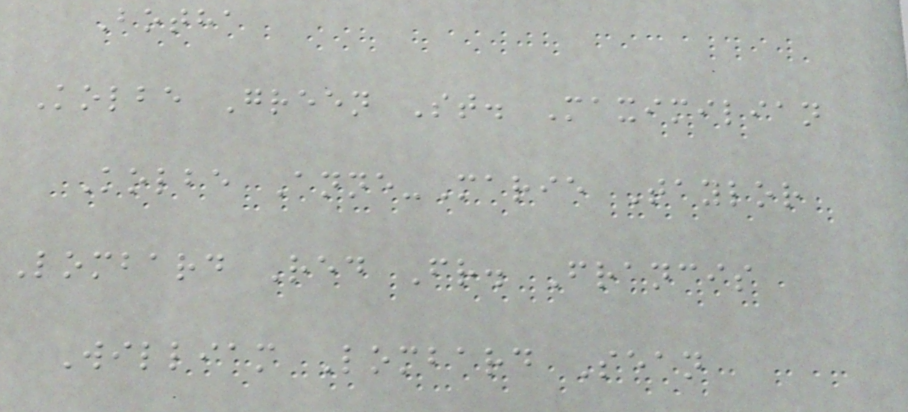Botha
Kolbe Green St. Maximilian
Kolbe Anne-Marie Taylor
Lombard Red Fr. Francis
William Lombard Sean
